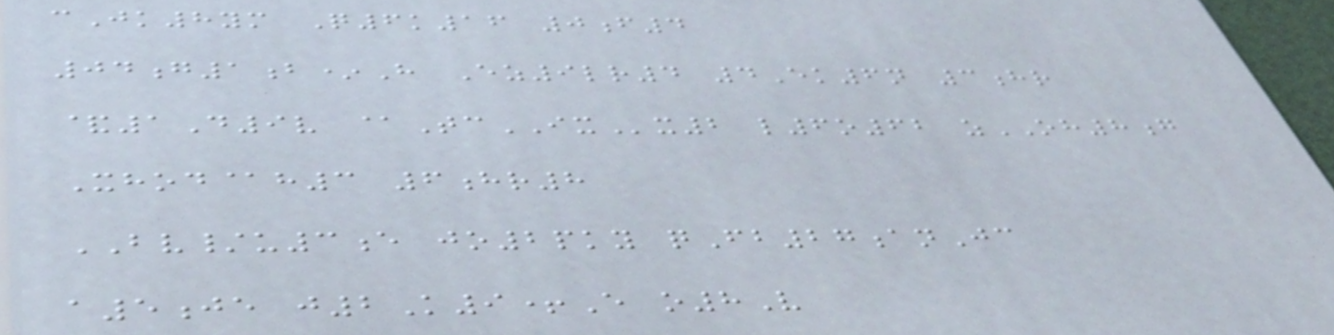cJk8ym Q6k16 0f4
04g1b*H Ez9lr4 4Ek6n 3hr
&1D9v @TcIXx2 l6o62 zOH8g
Xhod@h3 6hr8
BV/u3e jo2pky qFb27anJc
a5je j2K9+E o8V
